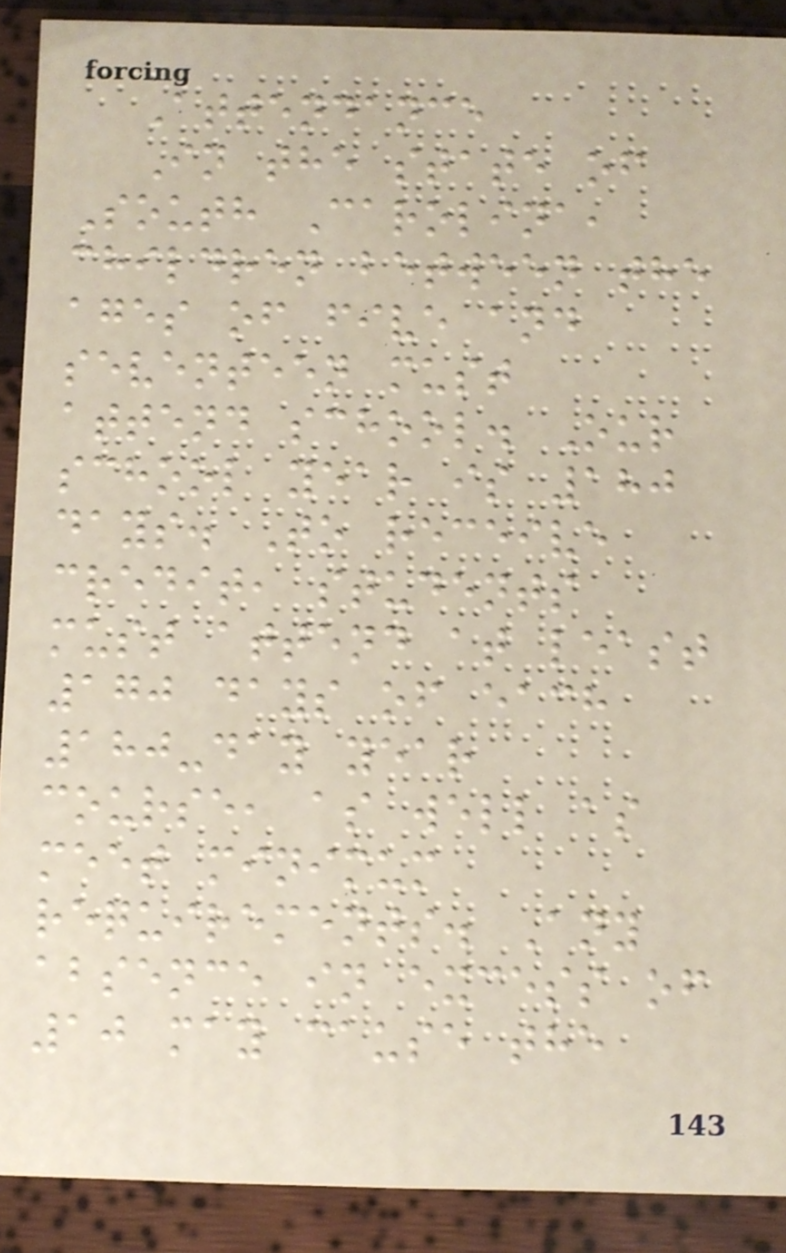Attendance
In the state of
South Carolina,
children between the
ages of five and
seventeen must
attend school. Our
school year is 180
days. To receive
credit, students
must attend at least
170 days of each
180-day year
course, as well as
meet minimum
requirements. Any
absence in excess of
10 may cause the
